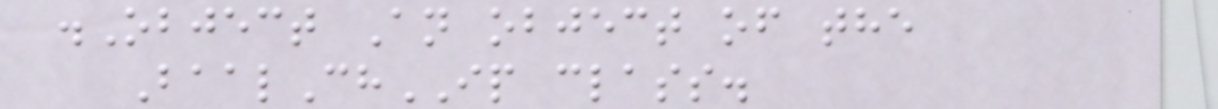.Object An object of the
BaalChIP class.
